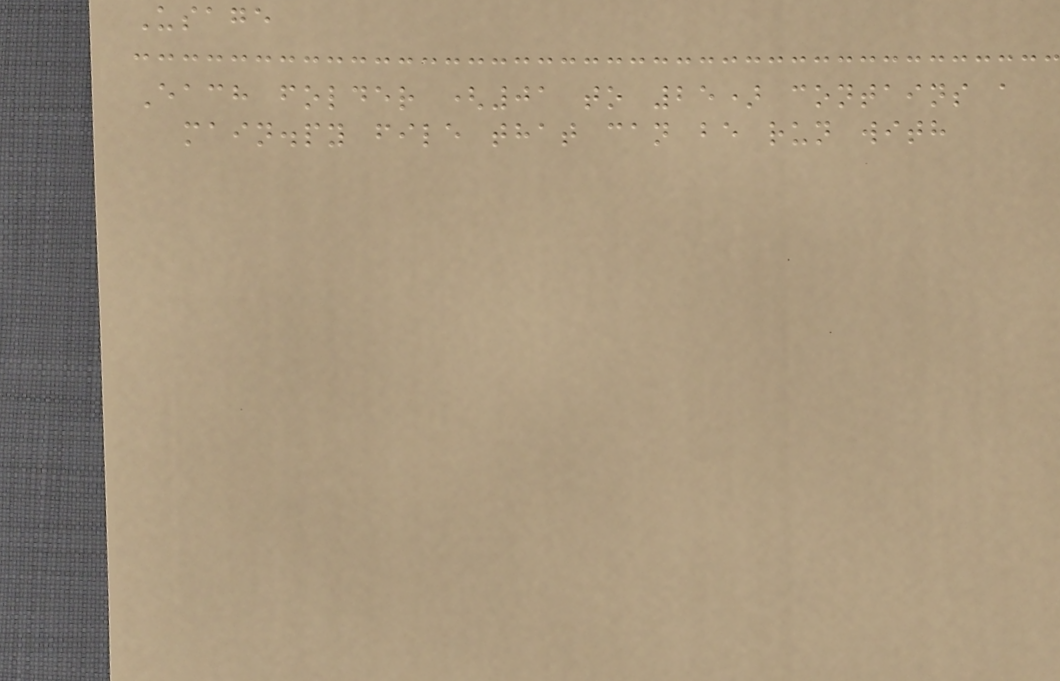Usage
Each folder (01 to 25) contains a
main.py file that can be run with
